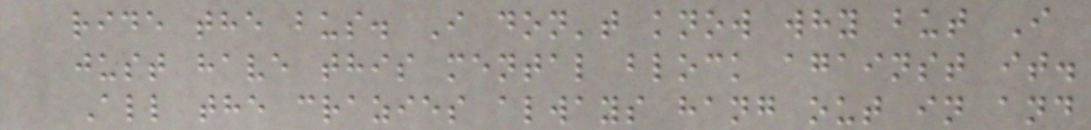ride the bus. I don't know why but I
just have this mental block against it.
All the crazies always hang out in and
